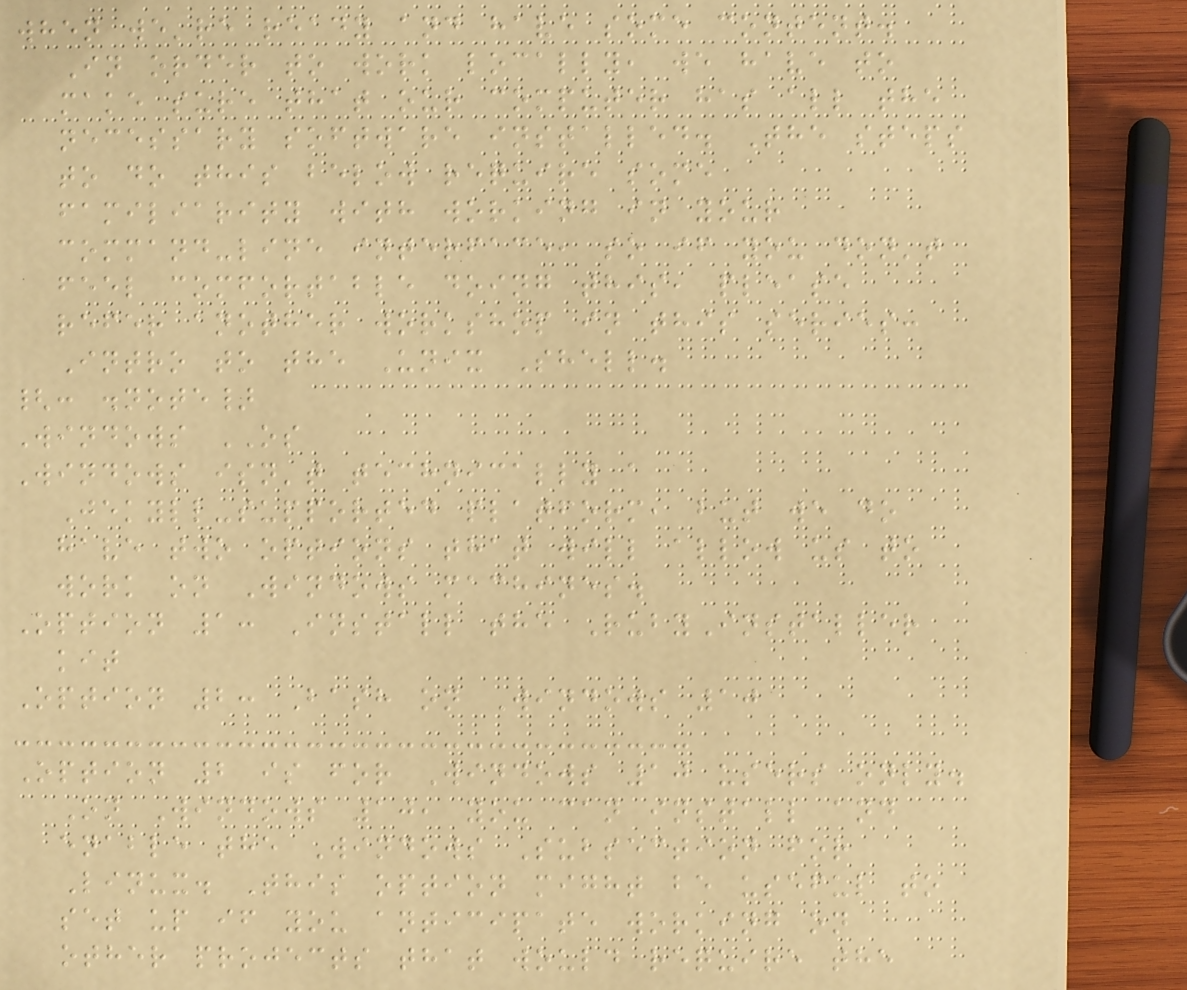when we're ready and have some content.
In order to work locally, we have to
make sure that our computer has all the
necessary software installed. The steps
to do this below require some
familiarity with working in your
command-line interface, so if you don't
feel comfortable doing this, please
refer another workshop in this series:
Intro to the Unix Shell.
{: .note}
Windows OS
Windows isn't technically a
Jekyll-supported platform, but we do
have two options that will allow us to
work on Windows machines.
Option 1: Install the RubyInstaller
kit
Option 2: Bash on Windows 10
Option 2 is for Windows 10 users only.
On Windows 10, you can install and
enable the Windows Subsection for
Linux. This option might be useful to
set up if you anticipate working on
other projects that would require the
